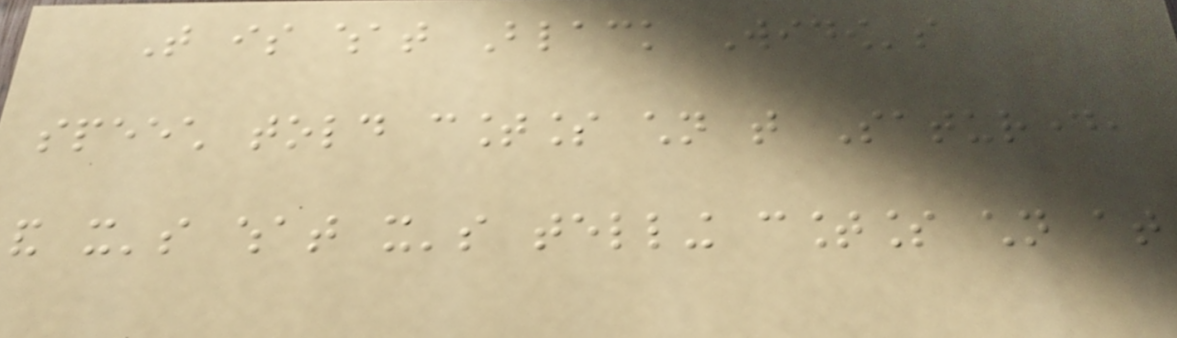That is what Black Widow's
speech told countless children that Saturday,
and it's what it's telling countless children at
